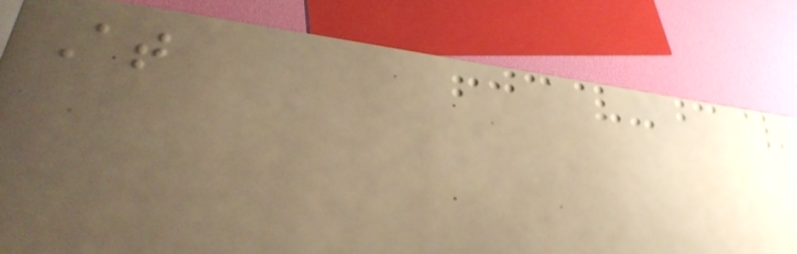At
